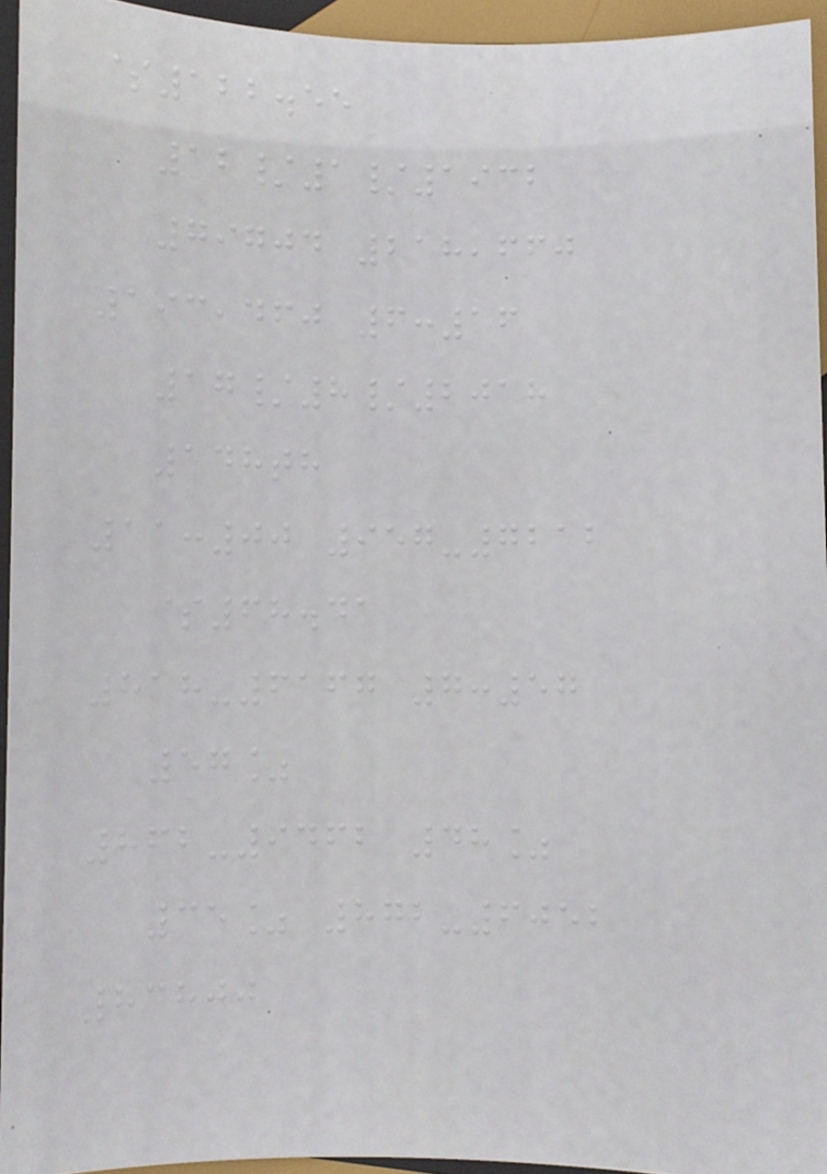$122.55
12/1/1932
79704 218,660
193,460 6:16
17/8/2018
148th
11:00 957-7212
$68.41
818-6167 7:57
57%
862-9462 48%
35% 872-6052
83800
